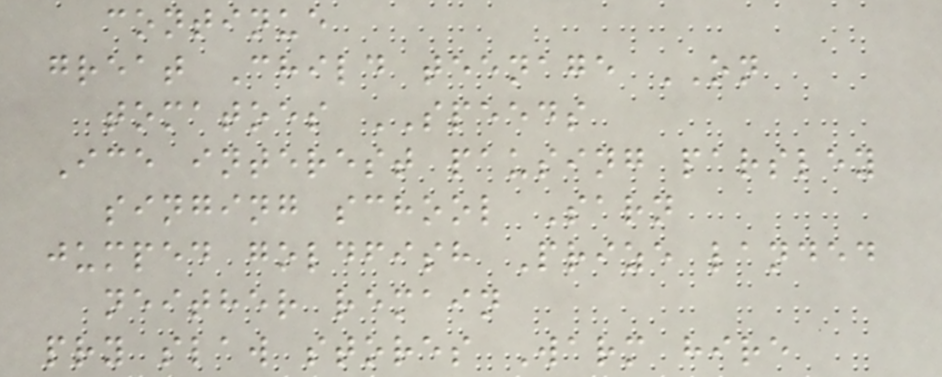continue
great Child teenage ON
tomatoes SPEEDS
Ice interest pausing parsley
singing school Sarn
jumped goldfish Prize landed
neither remain
pry slaw stores Warm hire
